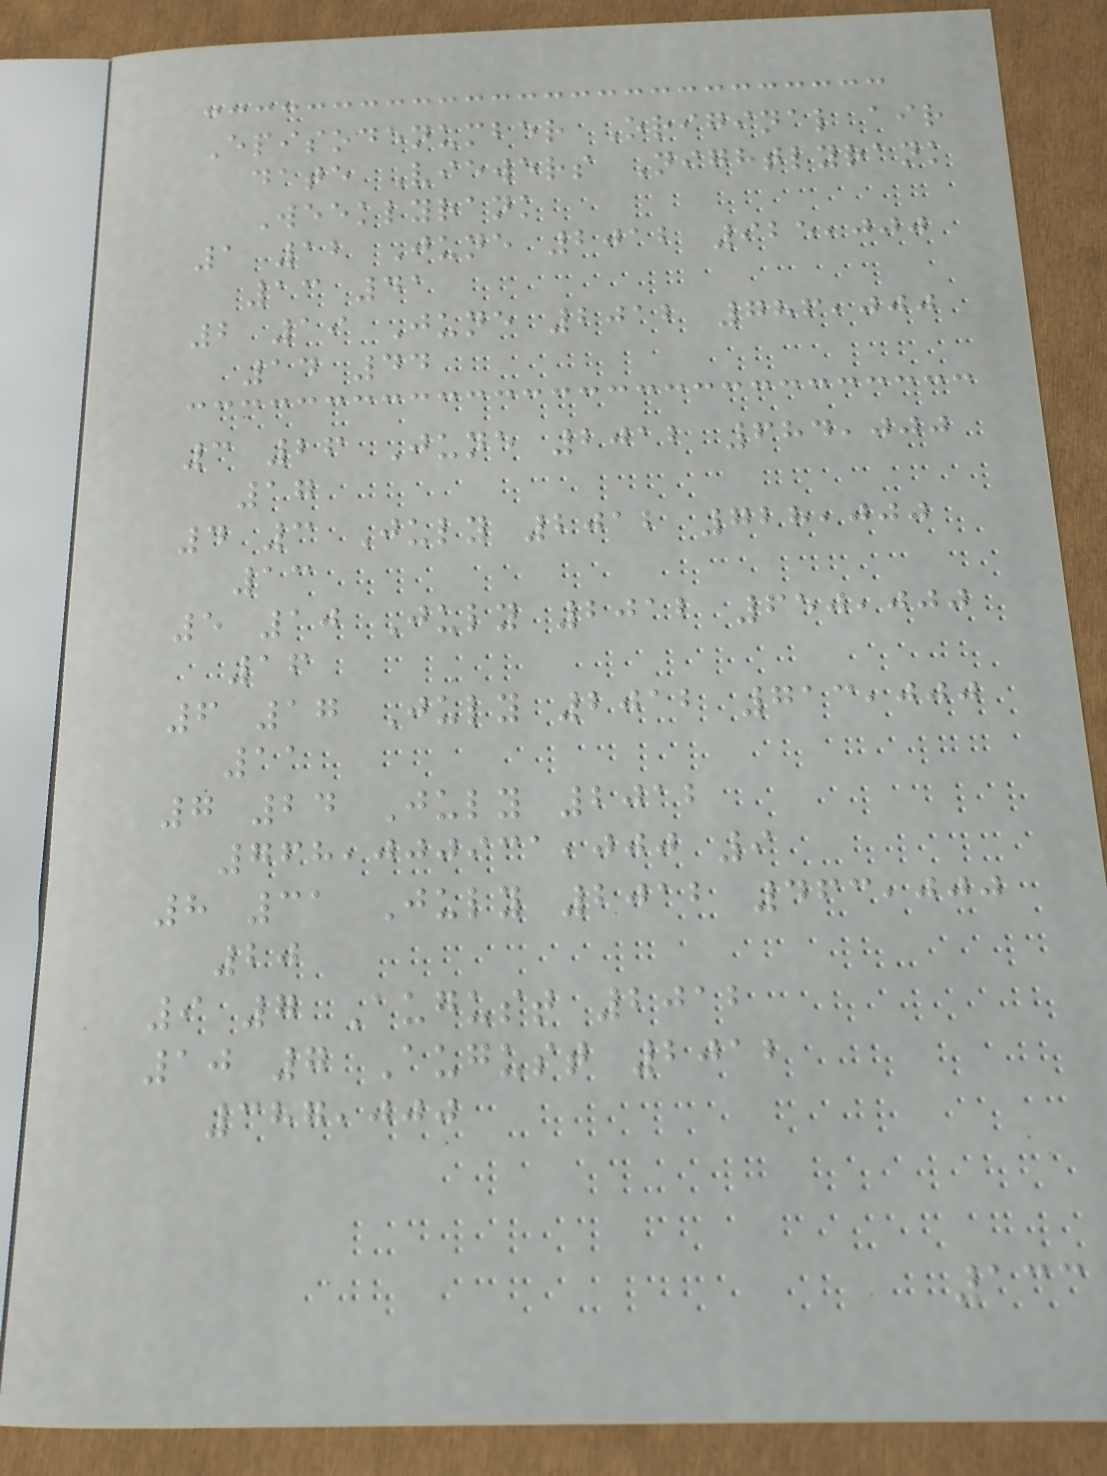Episodenumber Original air
date Viewers Nightlyrank
Weeklyrank
1 12 June 2012 925,000
13 41
2 19 June 2012 786,000
14 44
3 26 June 2012 684,000
17
4 3 July 2012 728,000
13
5 10 July 2012 650,000
16
6 17 July 2012 713,000
11
7 24 July 2012
768,000931,000 9
8 31 July 2012 463,000
20
9 7 August 2012
10 7 August 2012
387,000
133
